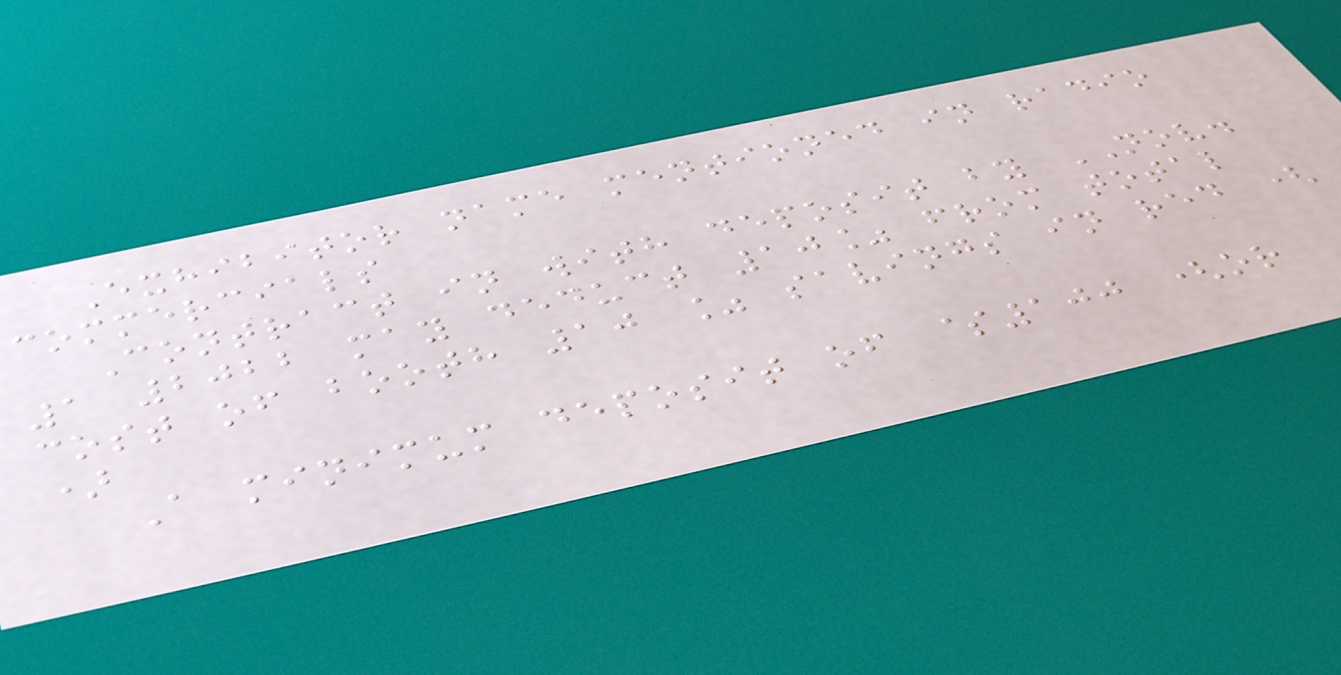Exhibitor name mentioned in radio
commercials
Contract in with deposit by NOV.
1 2022 may deduct 10% from total
cost of booth 10 % savings in red (
)
A minimum deposit of $100 (or
